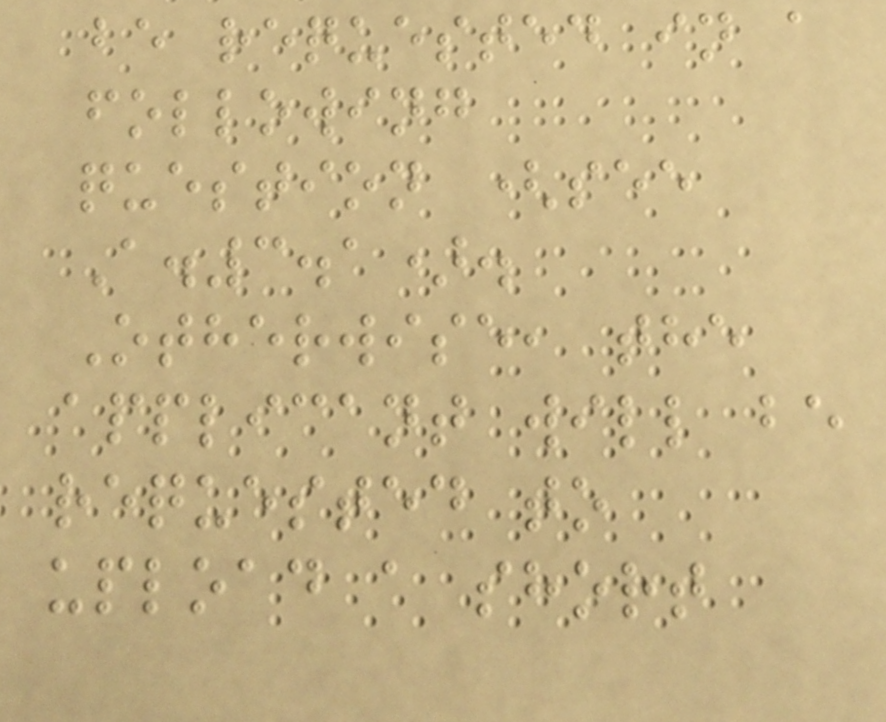be requested in a
following
question (see
A.3.1).
Otherwise, the
applicant will be
requested to
upload a short
